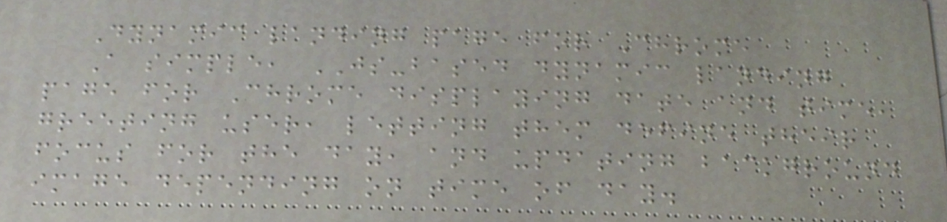Dynamic landing page for Chrome
A simple, JS-based dynamic landing
page for Chrome displaying date and time,
greeting user, letting them define their
focus for the day, and updating background
image depending on time of day.
